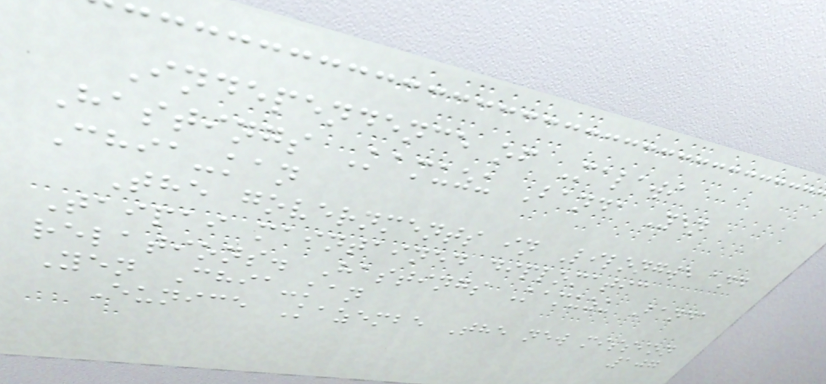Independence of Malawi
Hastings Kamuzu Banda Yen
Chia-kan
The governments in Lilongwe and
Taipai maintained diplomatic
relations. Hastings Kamuzu Banda
Yen Chia-kan
Eunice Kazembe The new mission
107
